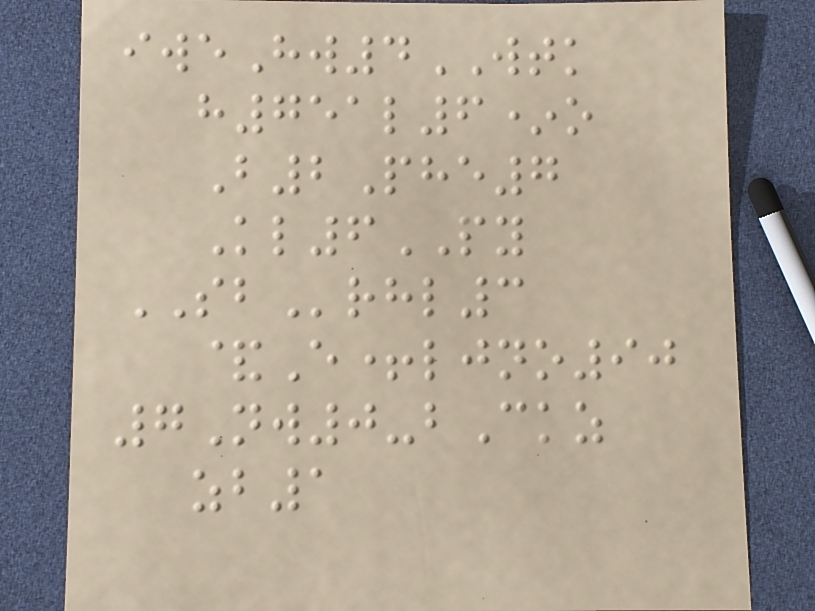iweHw4WTK
h751l6*o
B2Phe7
Kl6PY
SBrhl3
&E+ljno90
7Nw0-bCkz
zb1
